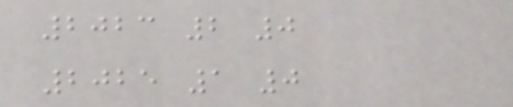2023 2 0
2025 1 0
